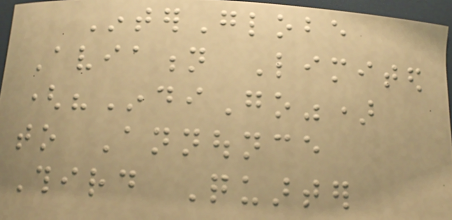InterGlobe
Aviation Limited
("IndiGo")
to Announce
Third Quarter
